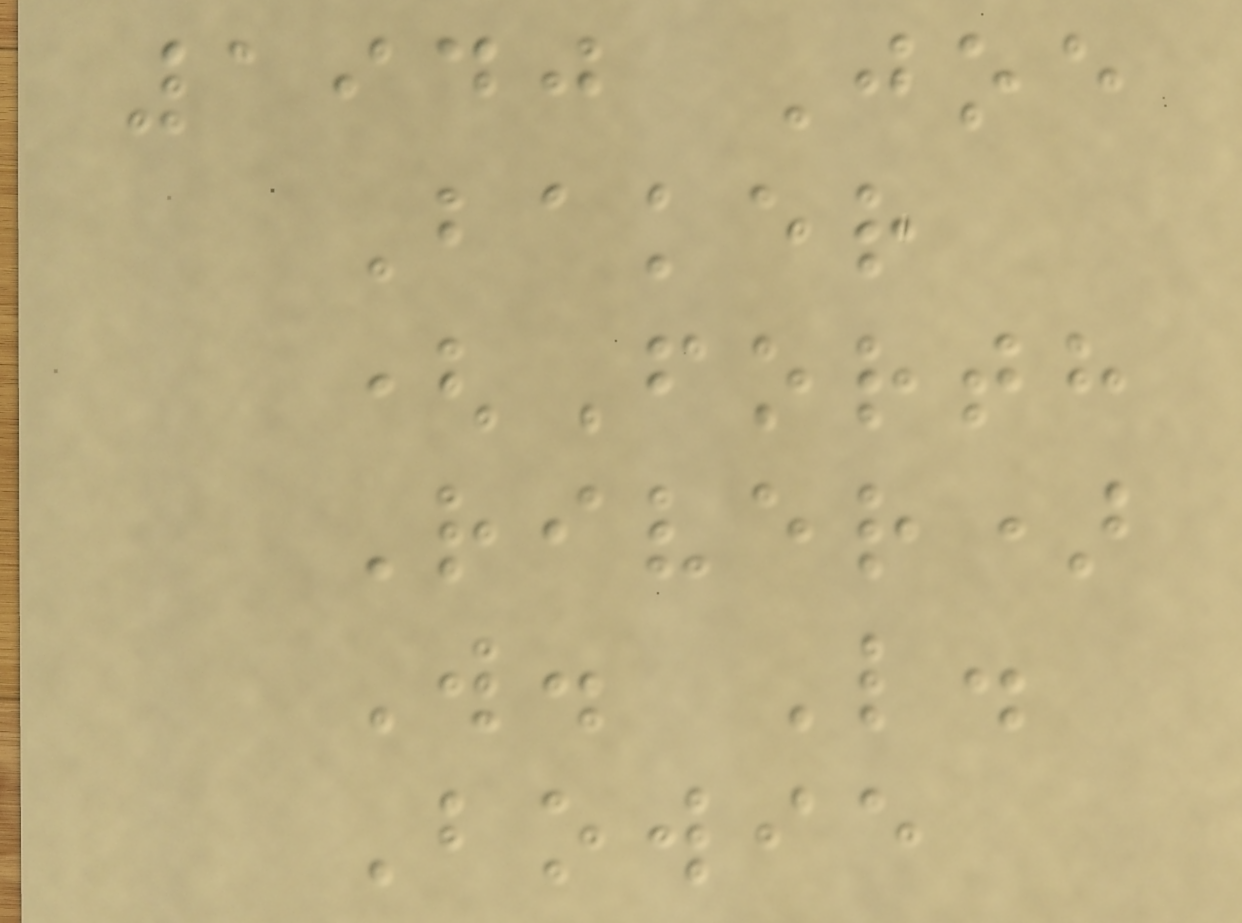1940 Joe
Baker
(Forth
River)
W. L.
Bowie
